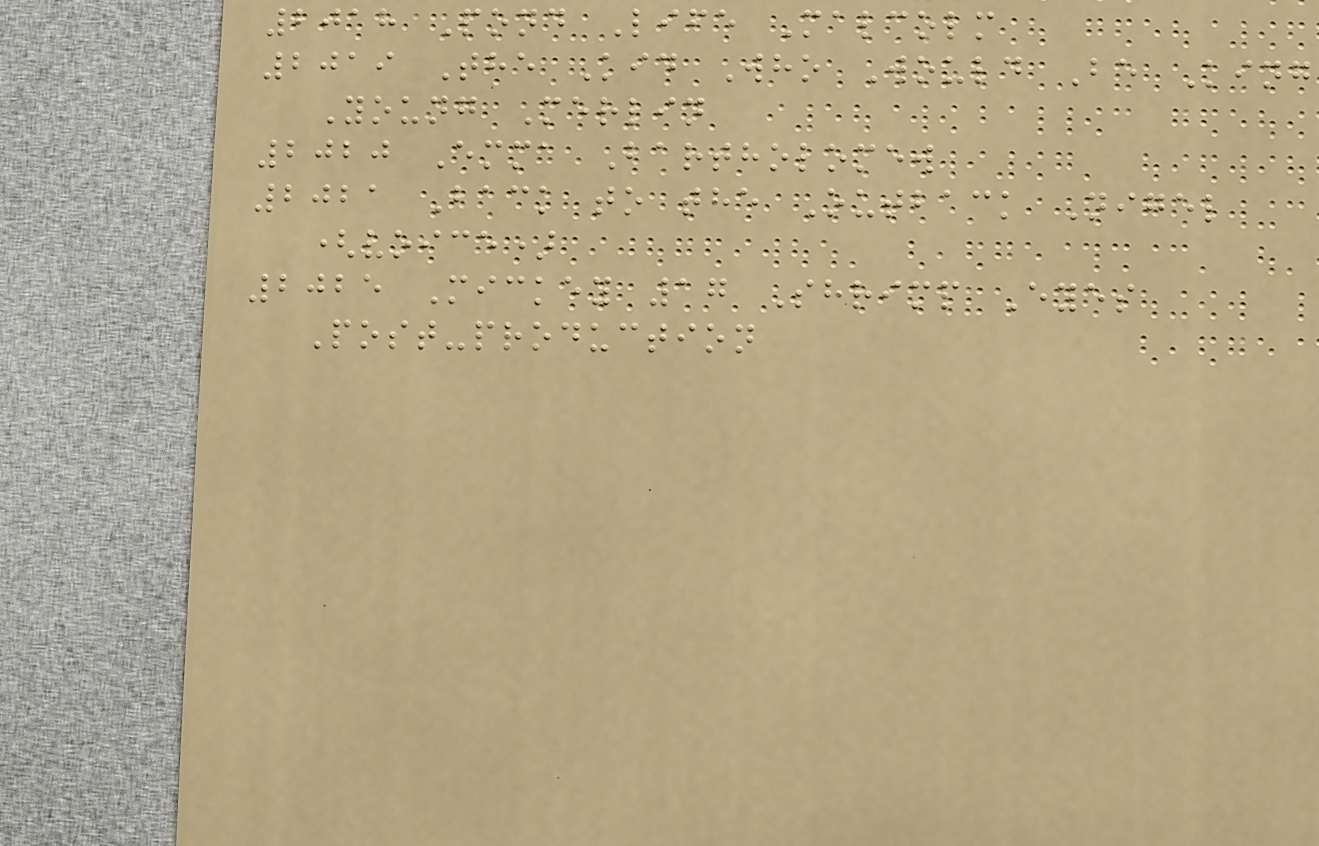2018 Pond Life Malcolm
2019 The Kid Who Would Be King
Young Merlin
2020 Emma Bartholomew
2021 Back to the Outback Nigel
(voice)
2025 Mickey 17 Shrimp Eyes
Post-production
